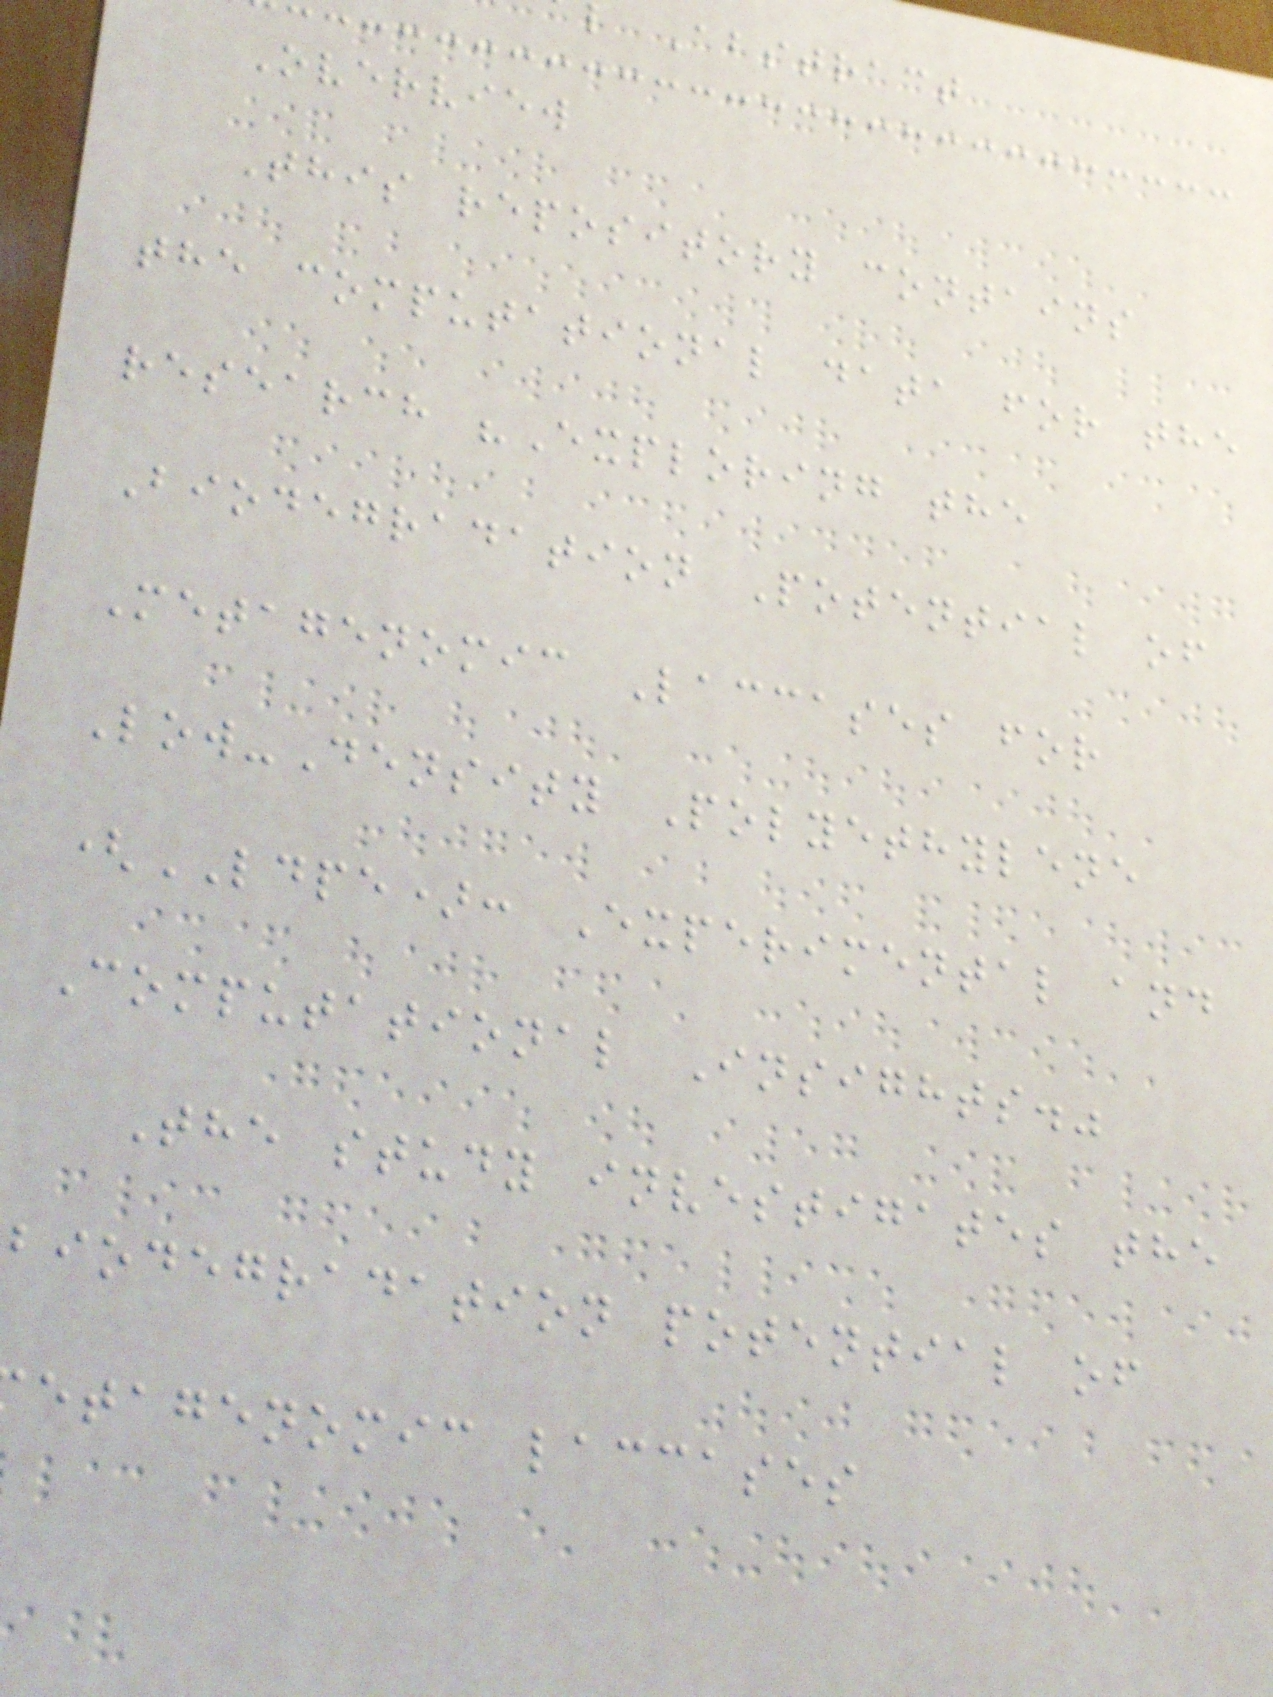l Abstract
Overview
This repository contains
the computational data for the
research "Exploring the
Biodegradation Potential of
Metagenomic Laccases for
Low-Density Polyethylene
(LDPE): Experimental and
Computational Insights."
The study investigates the
biodegradation potential of
etagenomic laccases
